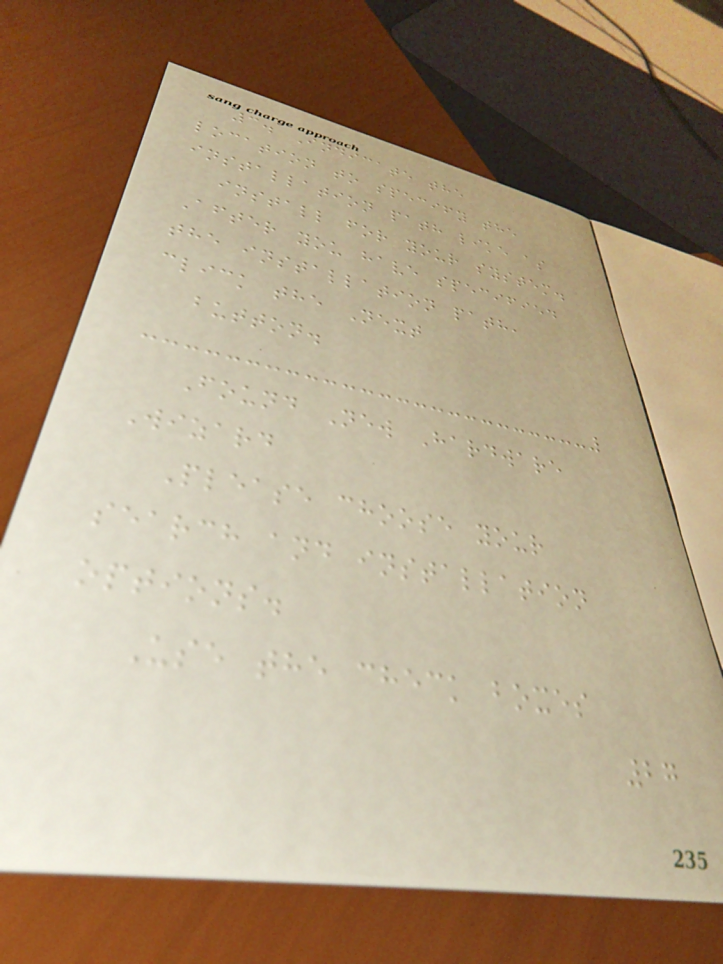3. Indicate the
location to specify the
installation path like as
install for your system.
After you have specified
the installation path,
click the Next
button.
Found New Hardware
Wizard
Please choose your
search and installation
options.
Use the check boxes
27
